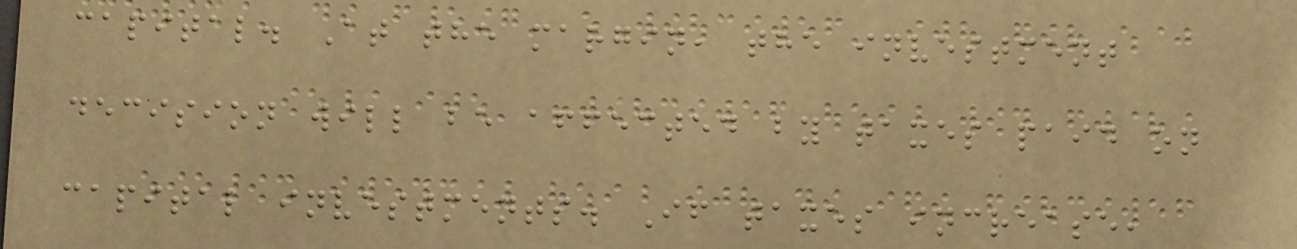capital. At the margin, the investment
decision will be affected by taxes paid on
capital investments. If taxes increase,
